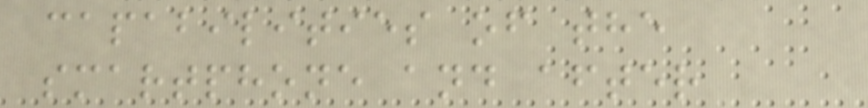capabilities of the
smartphone and after
